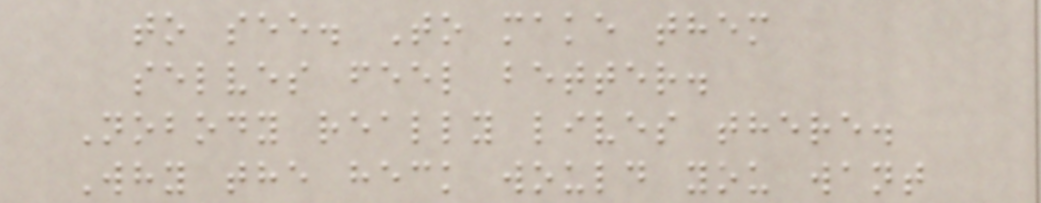to see. To make them
selves feel better.
Nobody really lives there.
Why the heck would you want
